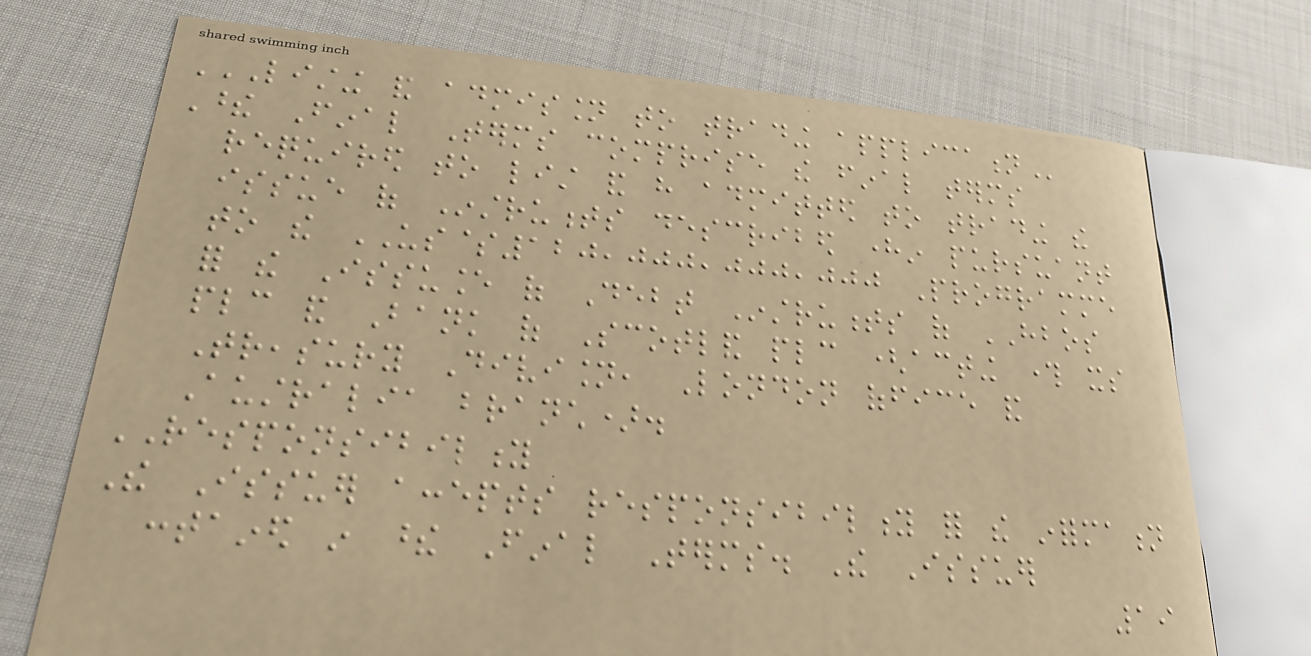LISTING AND ADMISSION TO TRADING APPLICATION
These Final Terms comprise the final terms
required to list and have admitted to trading the
issue of Instruments described herein pursuant
to the US$120,000,000,000 Programme
for the Issuance of Debt Instruments of HBOS
plc and Bank of Scotland plc (acting through its
Treasury Division, London office and
Australia branch).
RESPONSIBILITY
The Issuer accepts responsibility for the information
contained in these Final Terms. The Issuer
19
